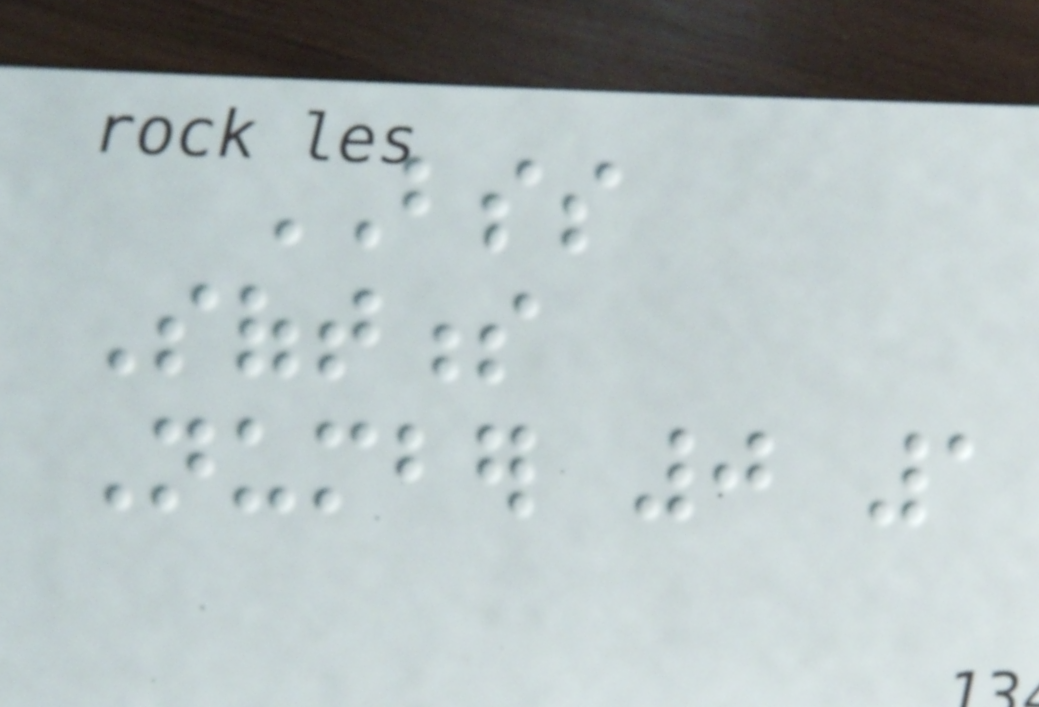BSS
Softness
Number 0 1
